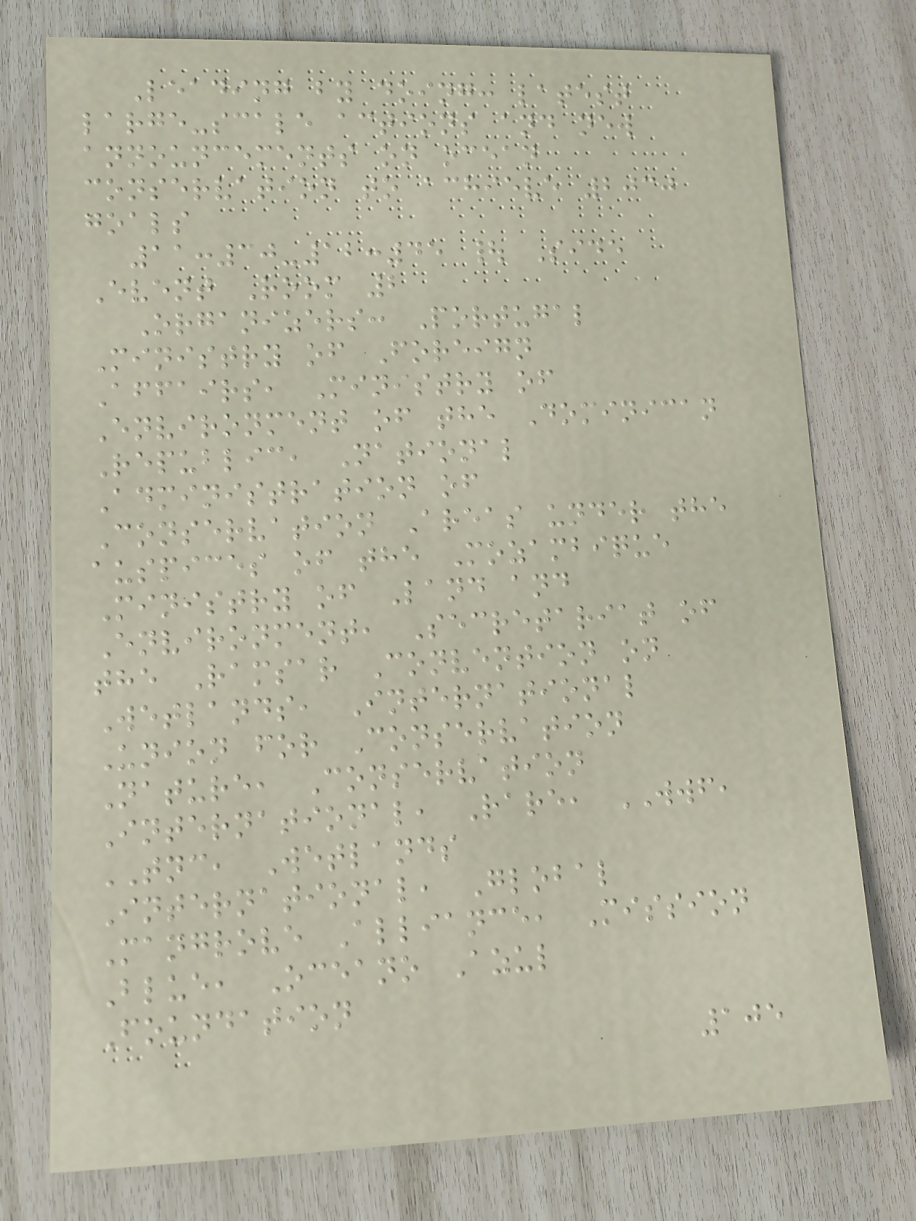Leading by doing: latest
large-scale actions and new
announcements on ocean
conservation to achieve 2030
goals
11:30-12:45 | Side
Event Room 2
Organizers: Portugal
Ministry of Foreign
Affairs, Ministry of
Environment of the Dominican
Republic, National
Administration of
Conservation Areas under the
auspices of the Mozambique
Ministry of Land and
Environment, Secretariat of
the Ramsar Convention on
Wetlands, International
Union for Conservation
Nature, Conservation
International, Rare, WWF,
TNC, Wetlands
International, Global
Mangrove Alliance, Mission
Blue, Oceano Azul
Foundation
105
